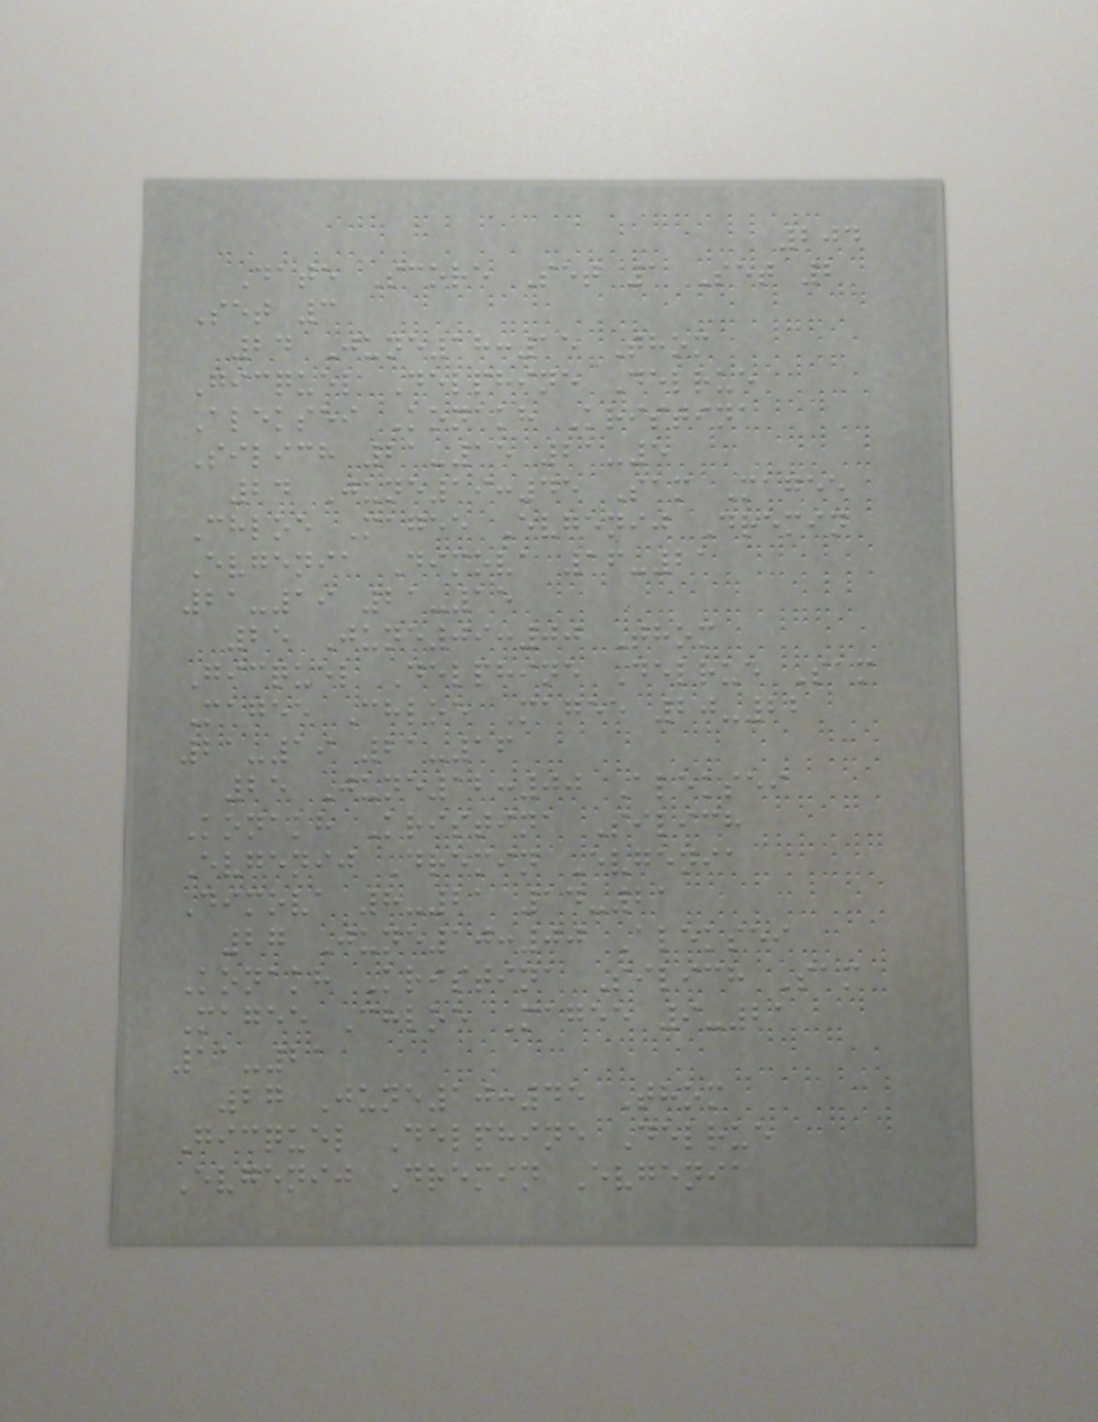204
Date Score Set 1 Set 2
Set 3
24 June18:15 Thom
Gicquel Delphine Delrue
Aleksei Konakh Kristina
Silich 21-15 21-5
24 June19:45 Sam Magee
Chloe Magee Evgenij Dremin
Evgenia Dimova 16-21
21-19 21-15
25 June09:00 Thom
Gicquel Delphine Delrue Sam
Magee Chloe Magee 20-22
21-19 21-16
25 June12:00 Aleksei
Konakh Kristina Silich
Evgenij Dremin Evgenia
Dimova 8-21 14-21
27 June10:00 Aleksei
Konakh Kristina Silich Sam
Magee Chloe Magee 9-21
11-21
27 June10:45 Thom
Gicquel Delphine Delrue
Evgenij Dremin Evgenia
